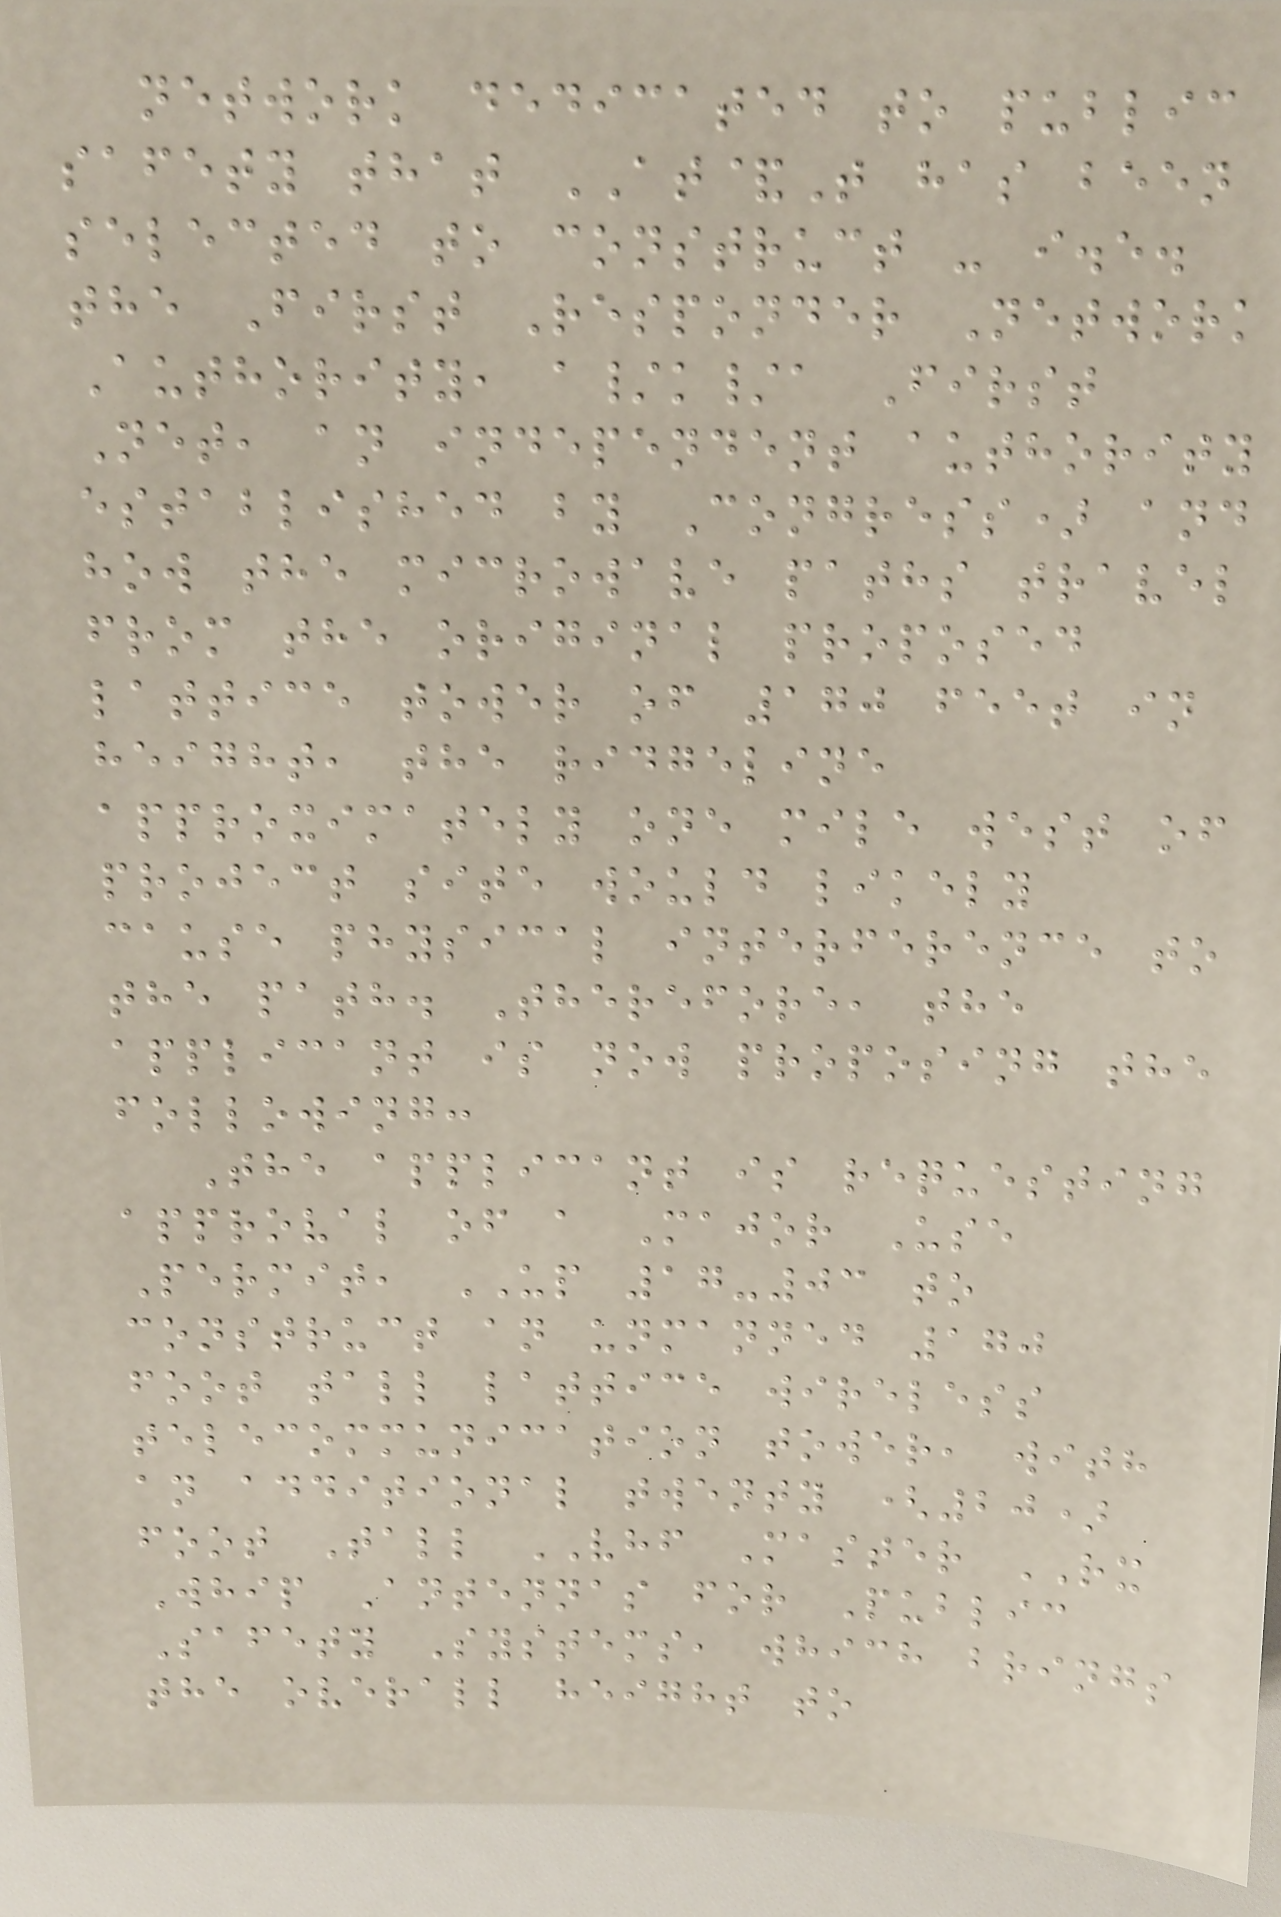network dedicated to public
safety that AT&T has been
selected to construct - i.e.
the First Responder Network
Authority, a/k/a First
Net, an independent authority
established by Congress) and
how the microwave paths travel
from the original proposed
lattice tower of 170 feet in
height, the ridgeline
approximately one mile west of
project site would likely
cause physical interference to
the path. Therefore, the
applicant is now proposing the
following:
The applicant is requesting
approval of a Major Use
Permit, UP 17-03 to
construct an unmanned 170
foot tall lattice wireless
telecommunication tower, with
an additional twenty (20)
foot Tall VHF Master RX
Whip Antennas for Public
Safety Systems, which brings
the overall height to
